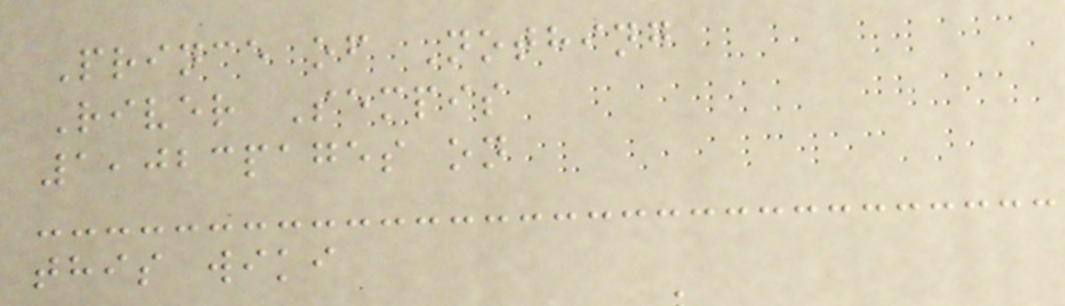Prince of Nothing
River Sempis
1,023pages on
this wiki
